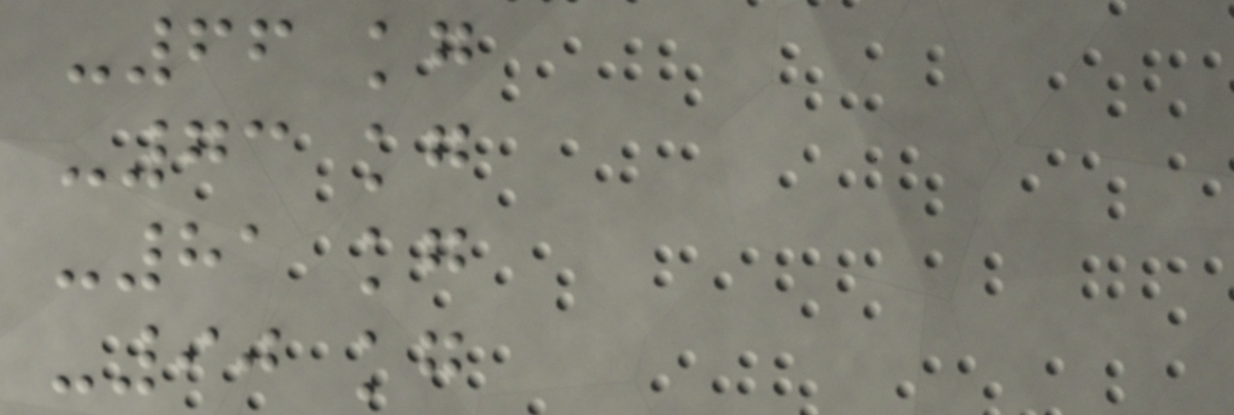-66 kg
-73 kg
-81 kg
-90 kg
